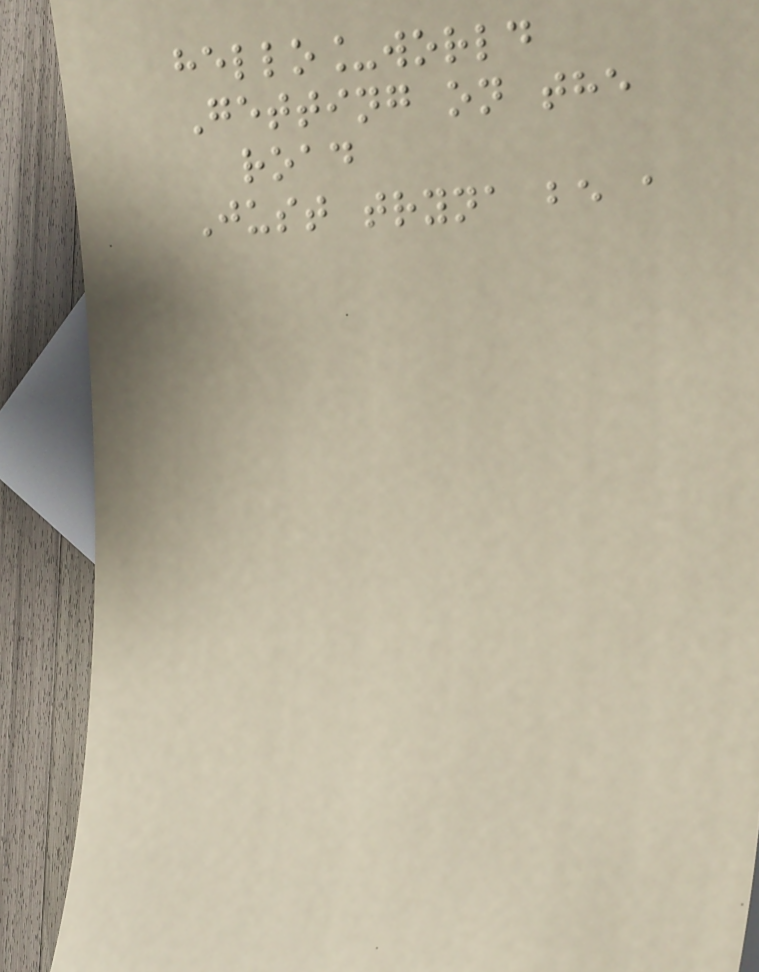hello_world
Getting on the
road
Just tryna be a
